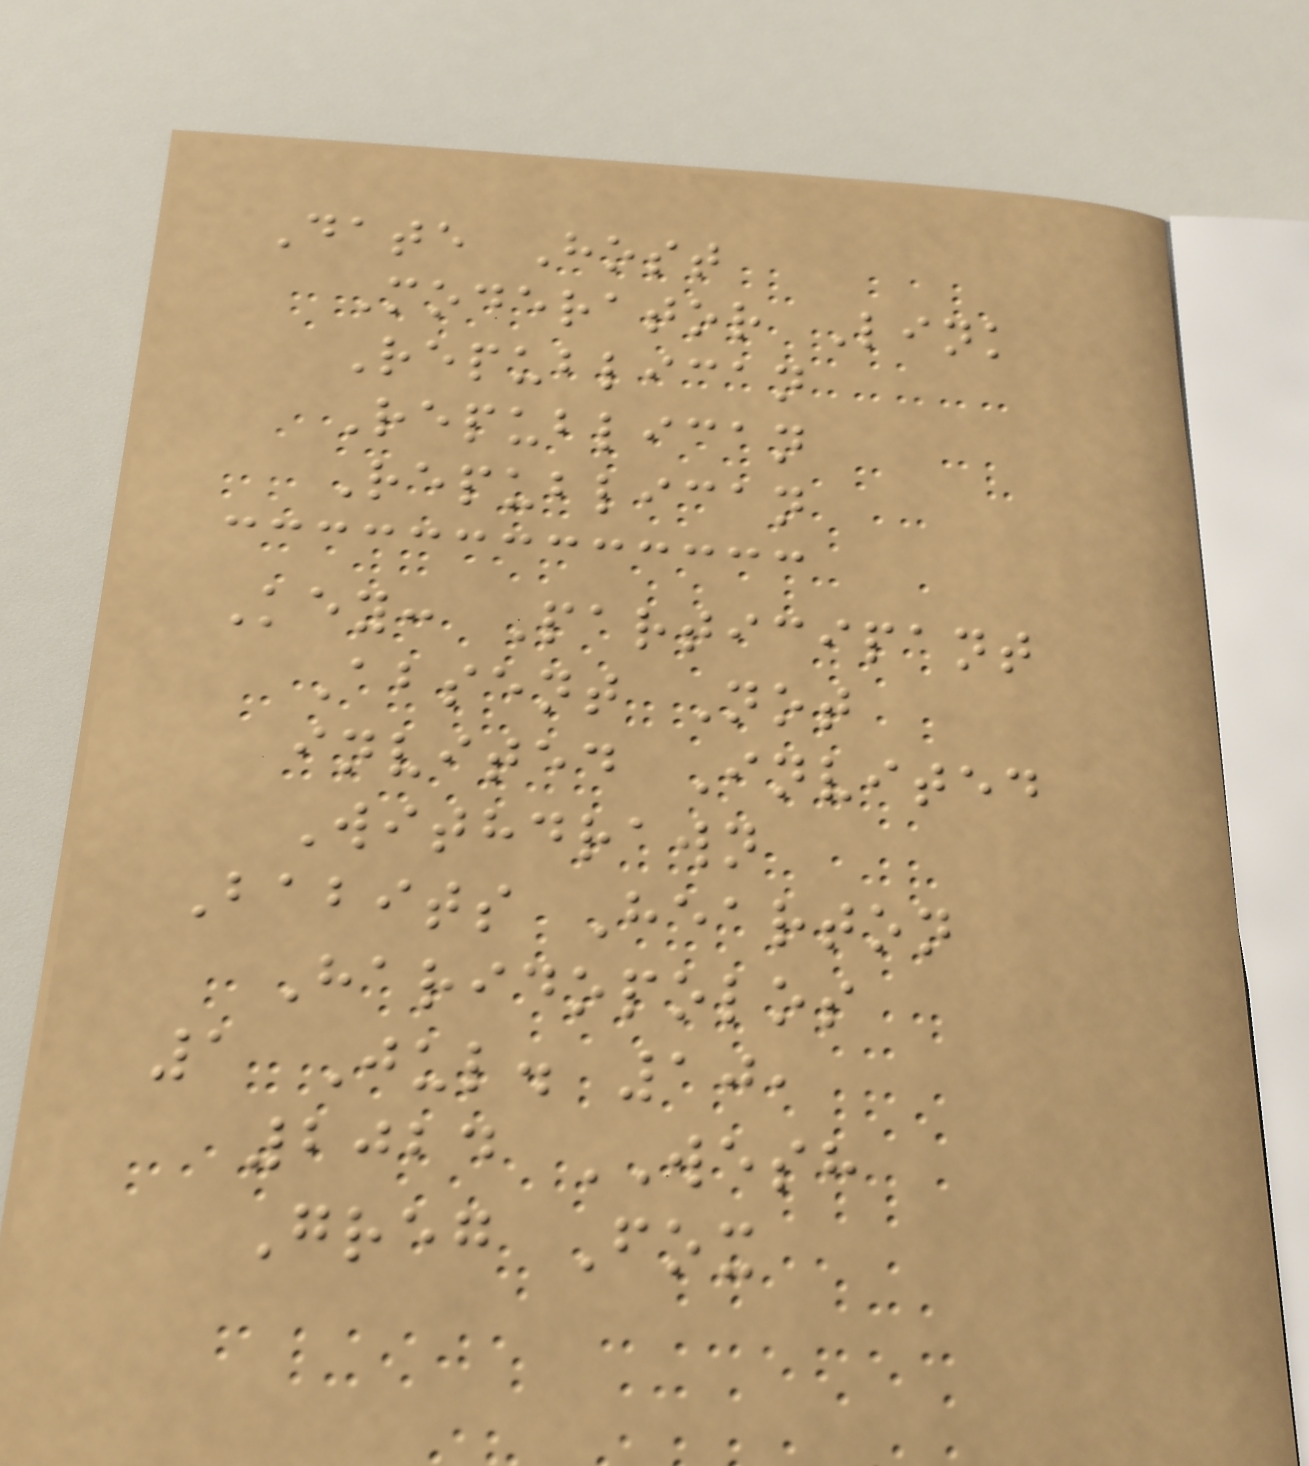Date Host
Moderator Link
Republican
Republican
Republican
Key: Participant
Absent Not
invited Invited
Withdrawn
Babits Hearton
Haridopolos
1 Jul. 10,
2024 WESH
Greg Fox
